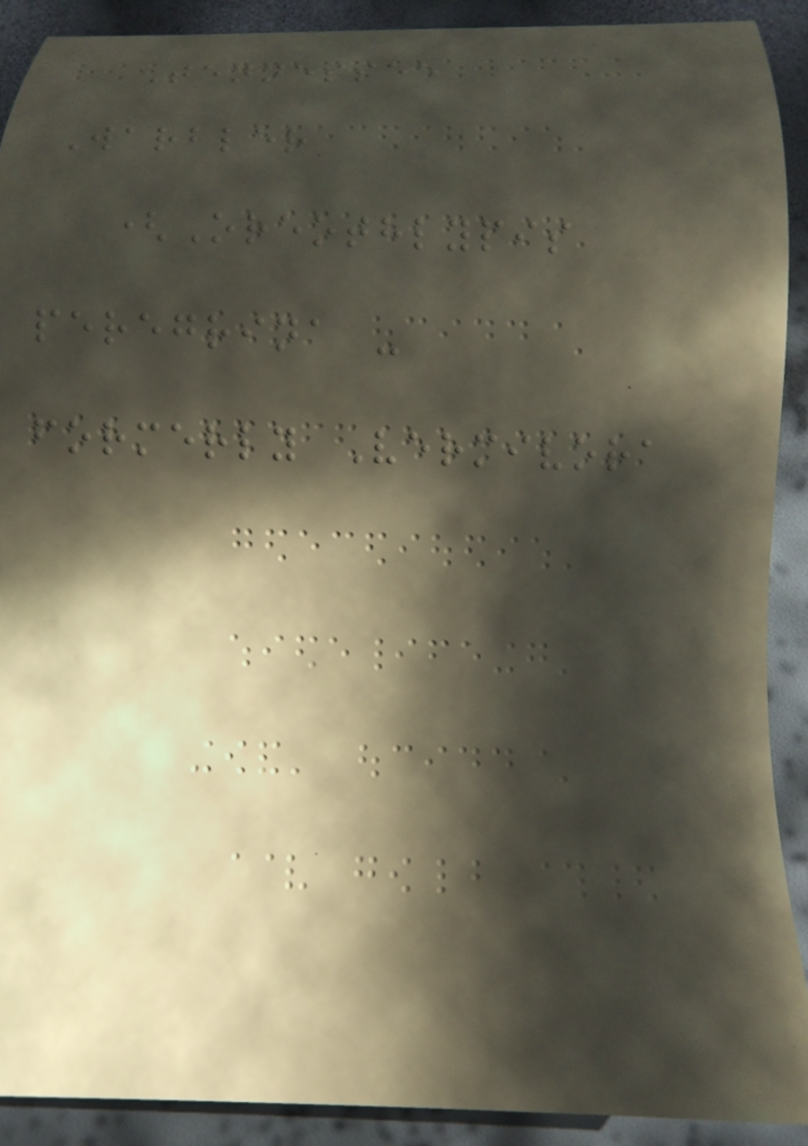Tennessee
Warbler
(Oreothlypis
peregrina -
formerly Vermivora
